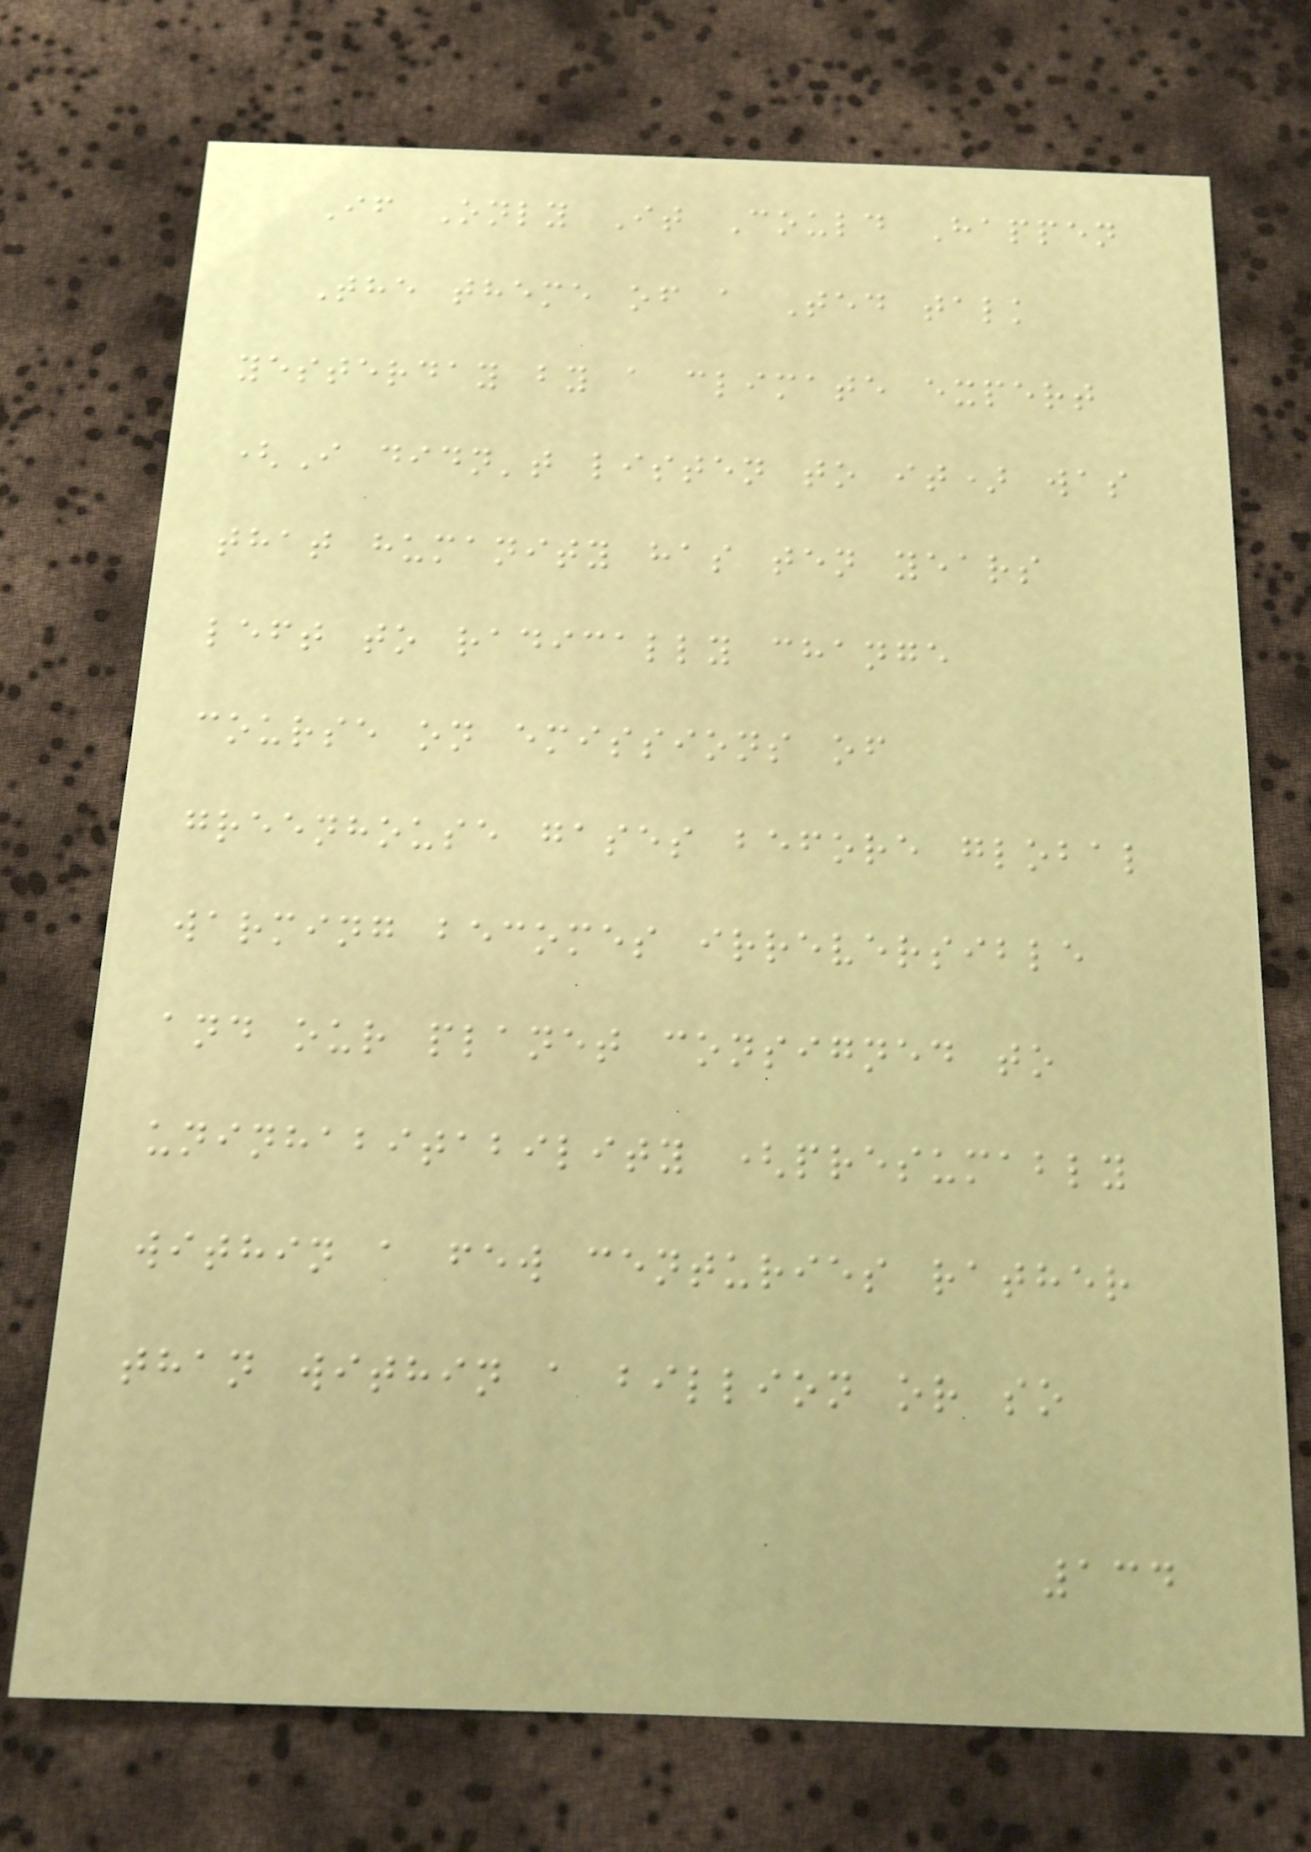If Only It Could Happen
The theme of a Ted talk
yesterday by a climate expert
(I didn't listen to it) was
that humanity has ten years
left to radically change
course on emissions of
greenhouse gases before global
warming becomes irreversible
and our planet consigned to
uninhabitability (presumably
within a few centuries rather
than within a billion or so
134
